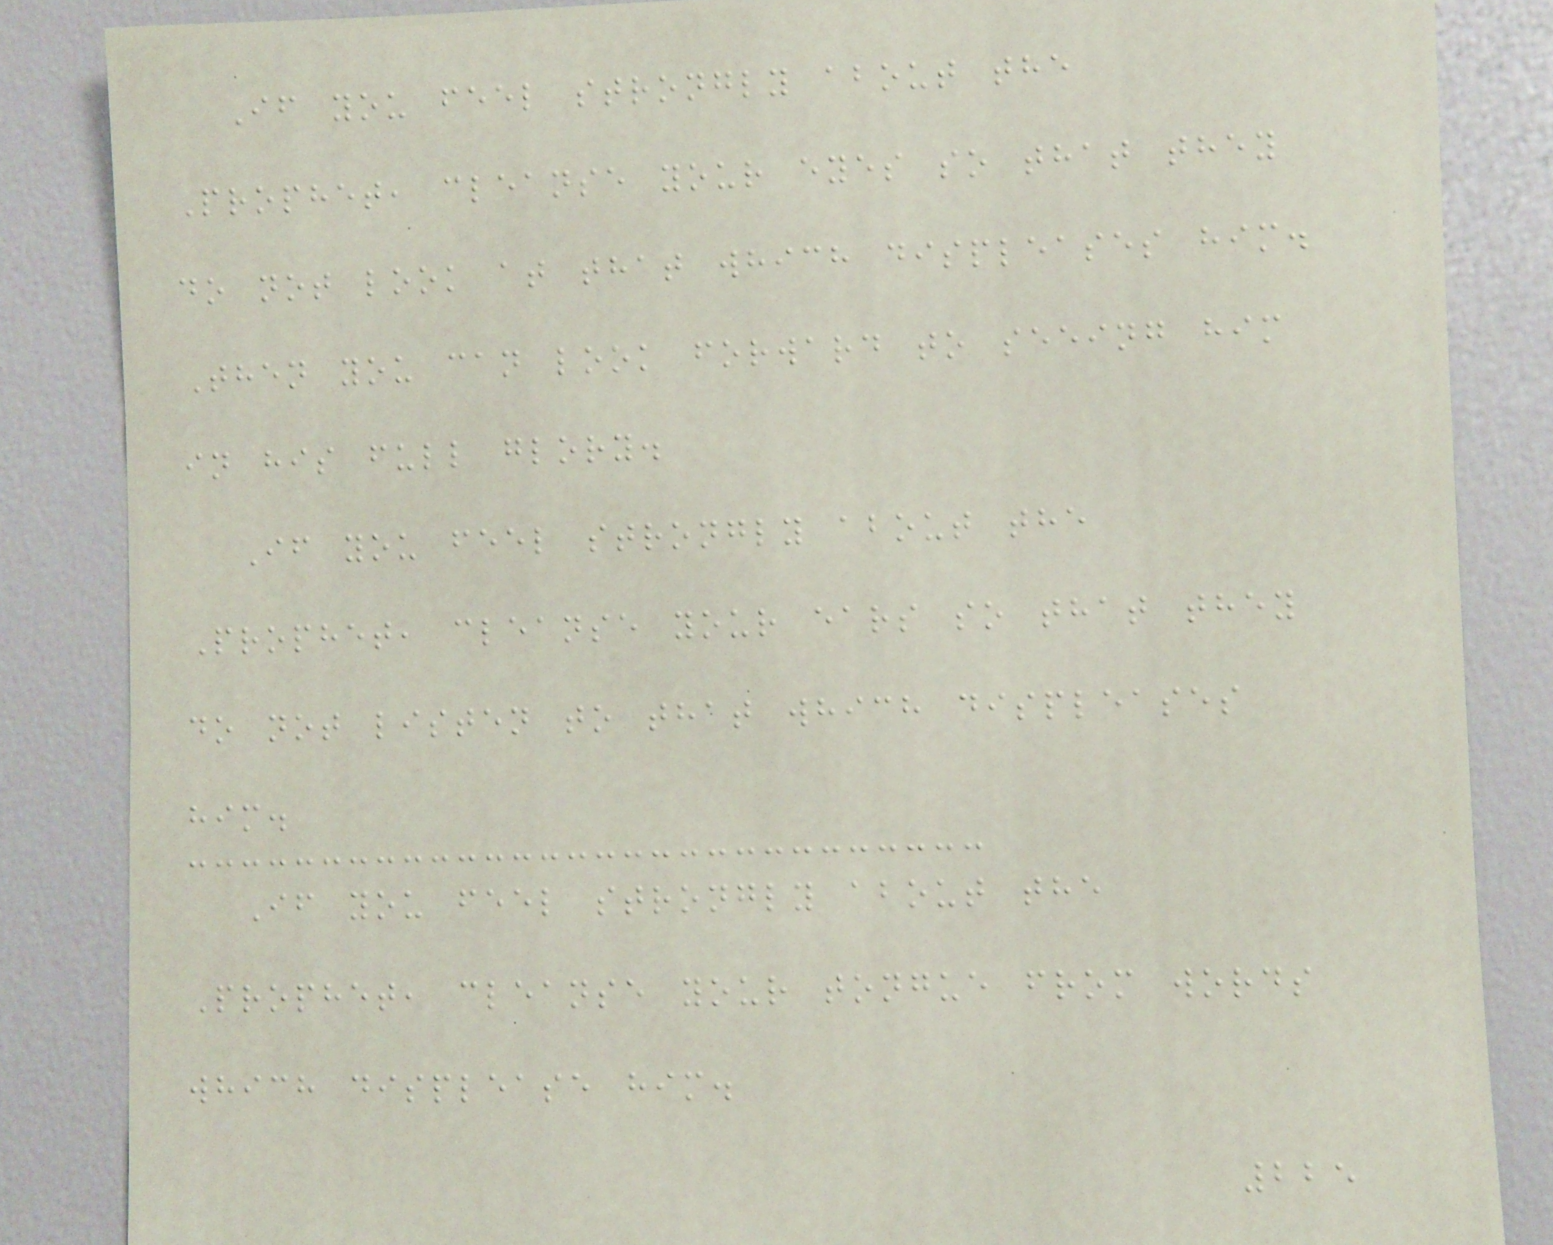If you feel strongly about the
Prophet, cleanse your eyes so that they
do not look at that which displeases him.
Then you can look forward to seeing him
in his full glory.
If you feel strongly about the
Prophet, cleanse your ears so that they
do not listen to that which displeases
him.
If you feel strongly about the
Prophet, cleanse your tongue from words
which displease him.
225
